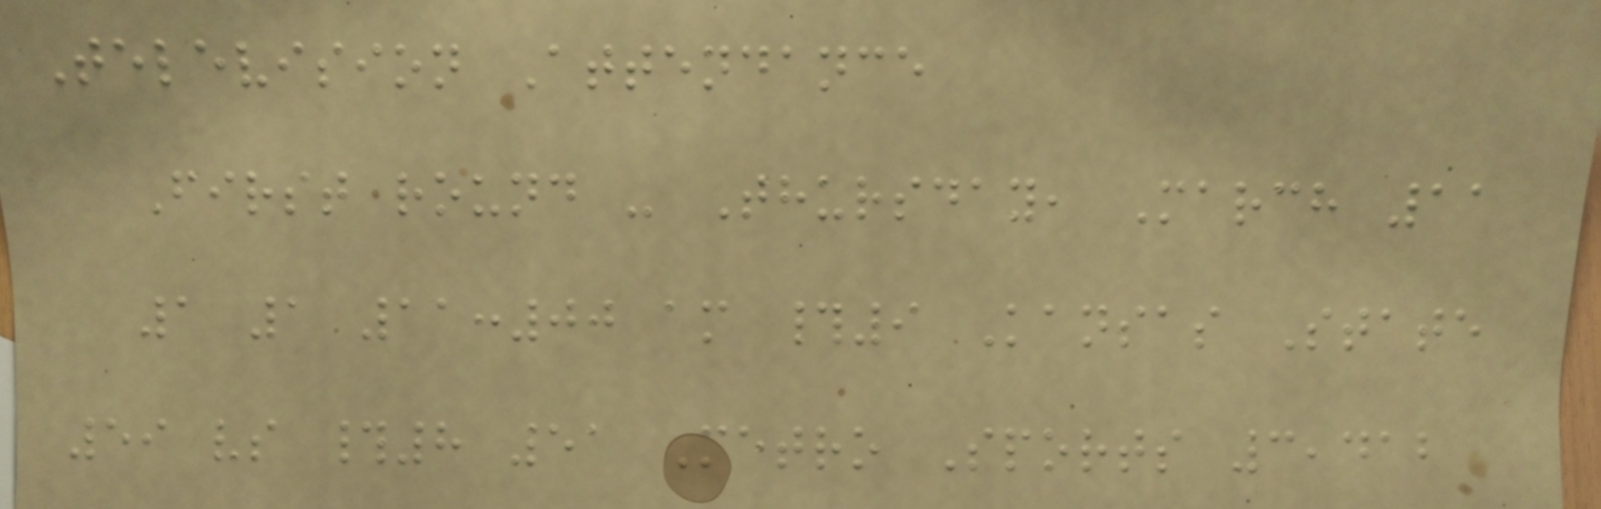Television Attendance
First round - Thursday, March 11
1 1 11:00 am #9 Kansas State
59 vs #8 51 Metro Sports 3,412
